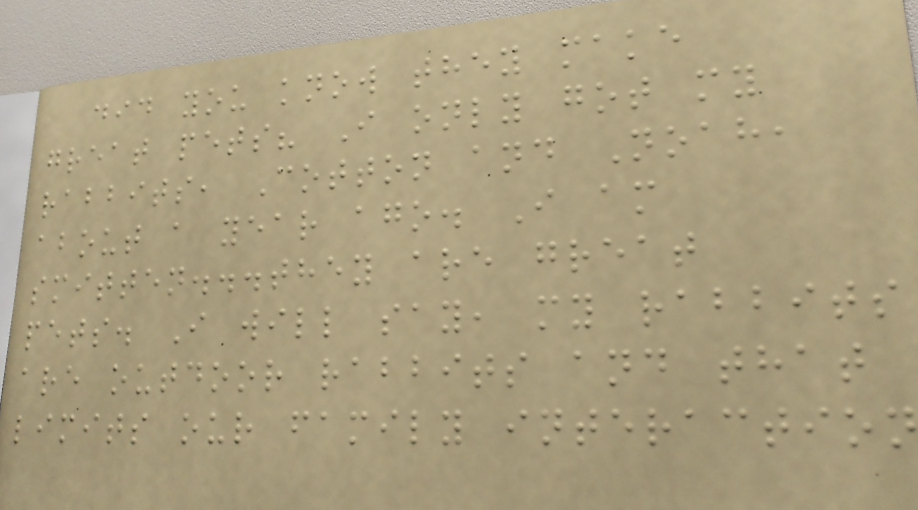did you know they make
great pets? I only got my
rabbits, Cotton and Noah,
about a year ago. I am
smitten...they are great
pets. I will say, my rabbits
are outdoor rabbits and that
limits our family interaction
